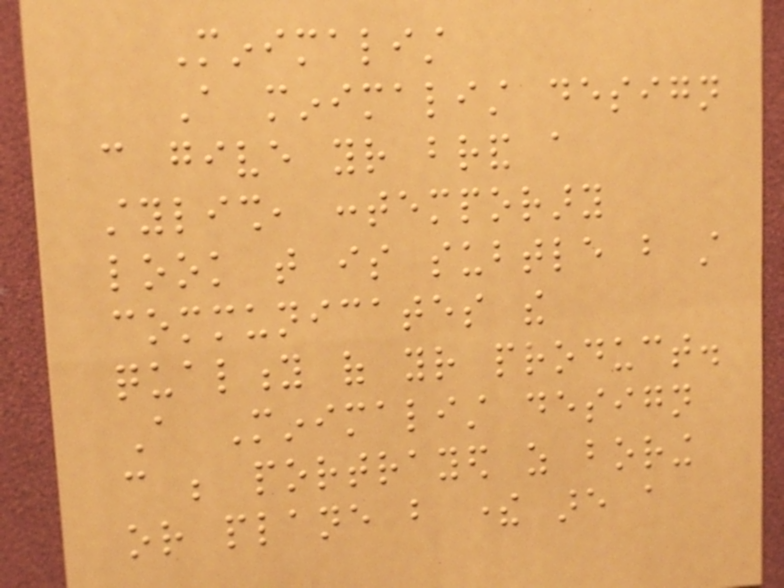Minimalist
A minimalist design
can give your brand a
stylish, contemporary
look that is subtle but still
communicates the
quality of your product.
A Minimalist design
can be portrayed as boring
or plane but there are a
